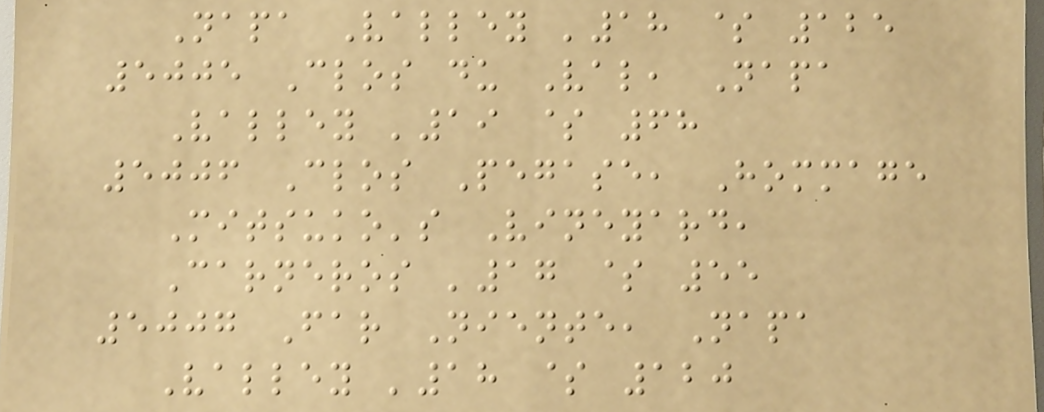Napa Valley '18 $ 125
5005 Clos du Val, Napa
Valley '19 $ 68
5006 Clos Pegase, Hommage
Mitsuko's Vineyard,
Carneros '17 $ 55
5007 Far Niente, Napa
Valley '18 $ 120
